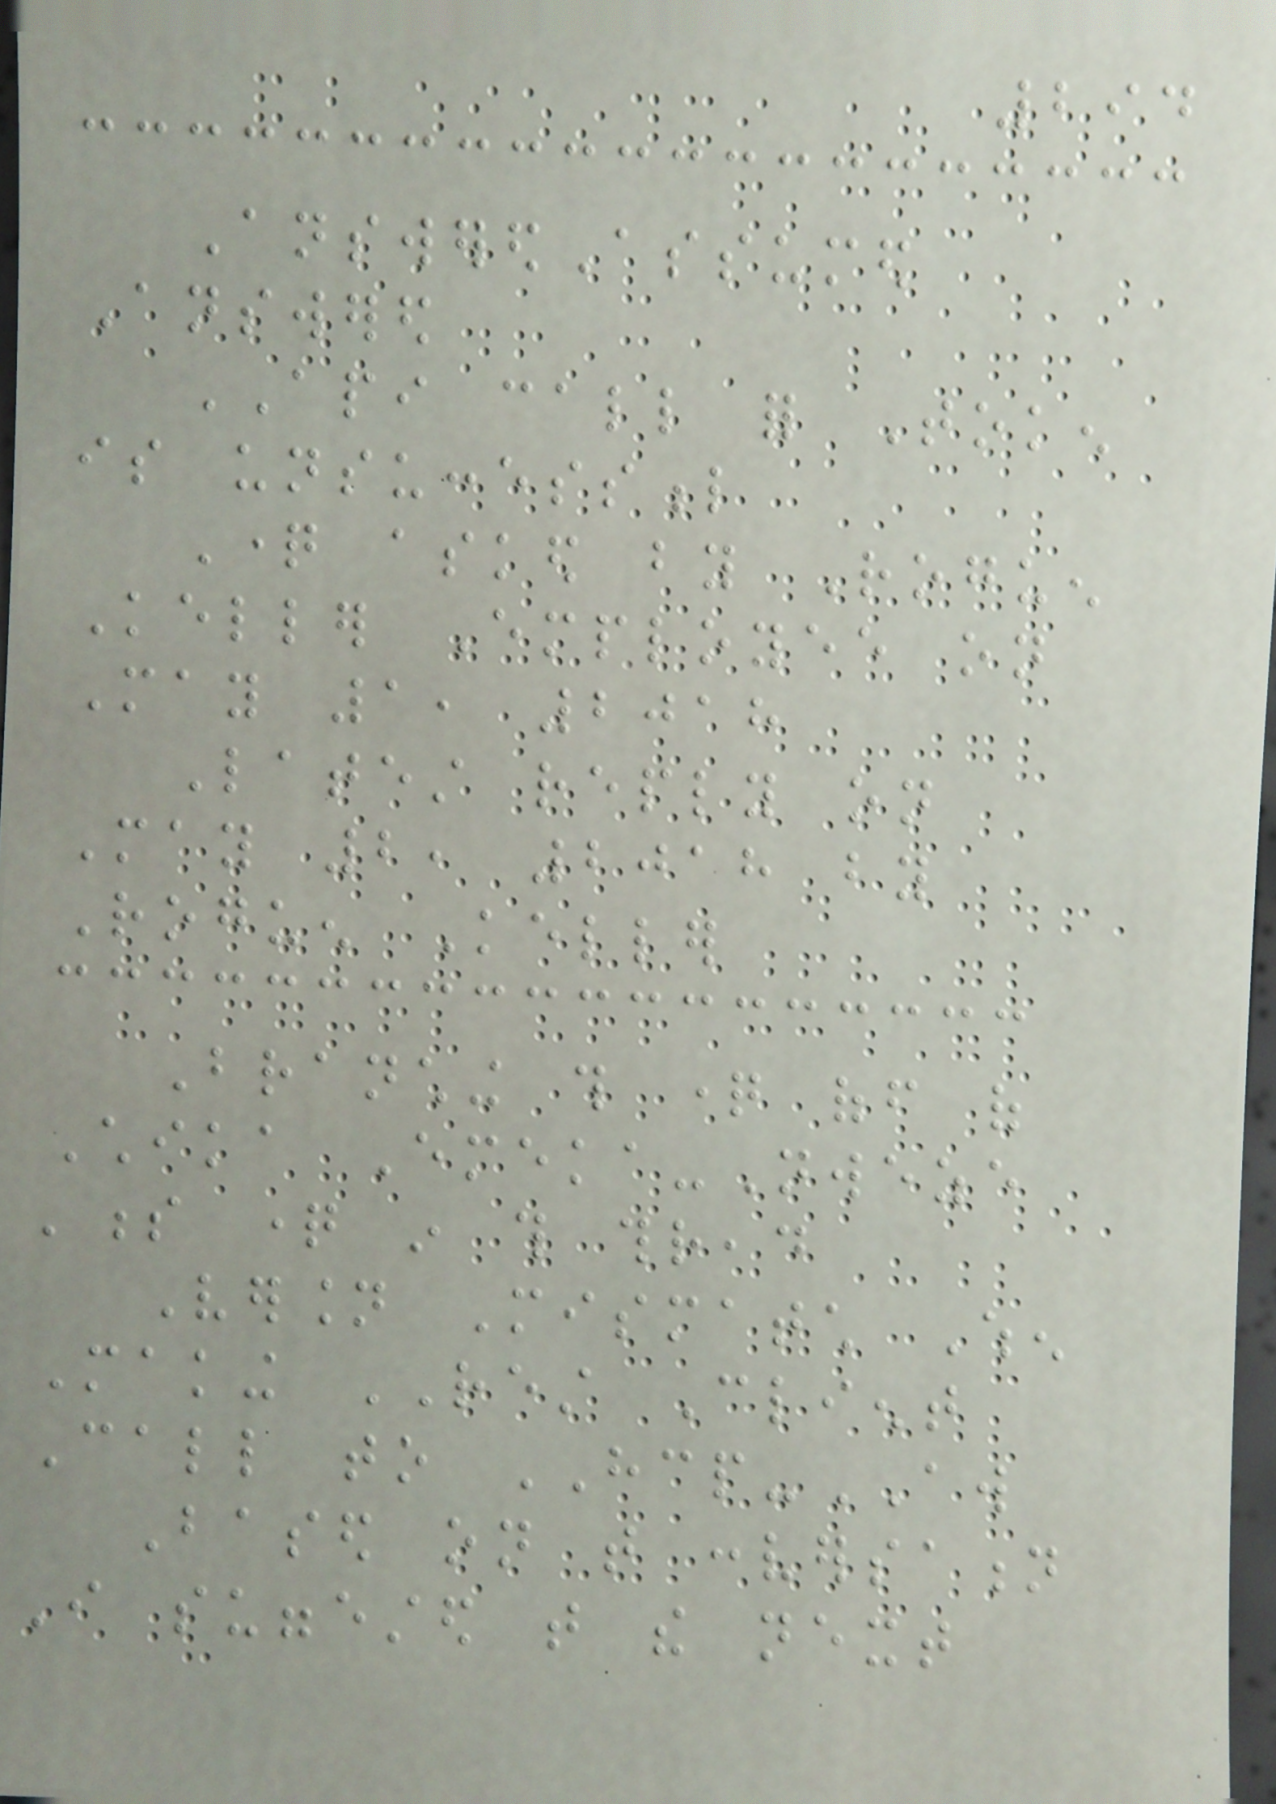294
AnsweredAssumed
Answered
API call for Token
is unsuccessful
Question asked by Roguen
Keller Employee on
May 1, 2018
Latest reply on
May 2, 2018 by
Roguen Keller
Branching this question off of
Chika Emeka-Nweze
's question in this thread
Version Mismatch When
Making REST Client
Call to HCP-AW
Based on that conversation
I suggested that the next
